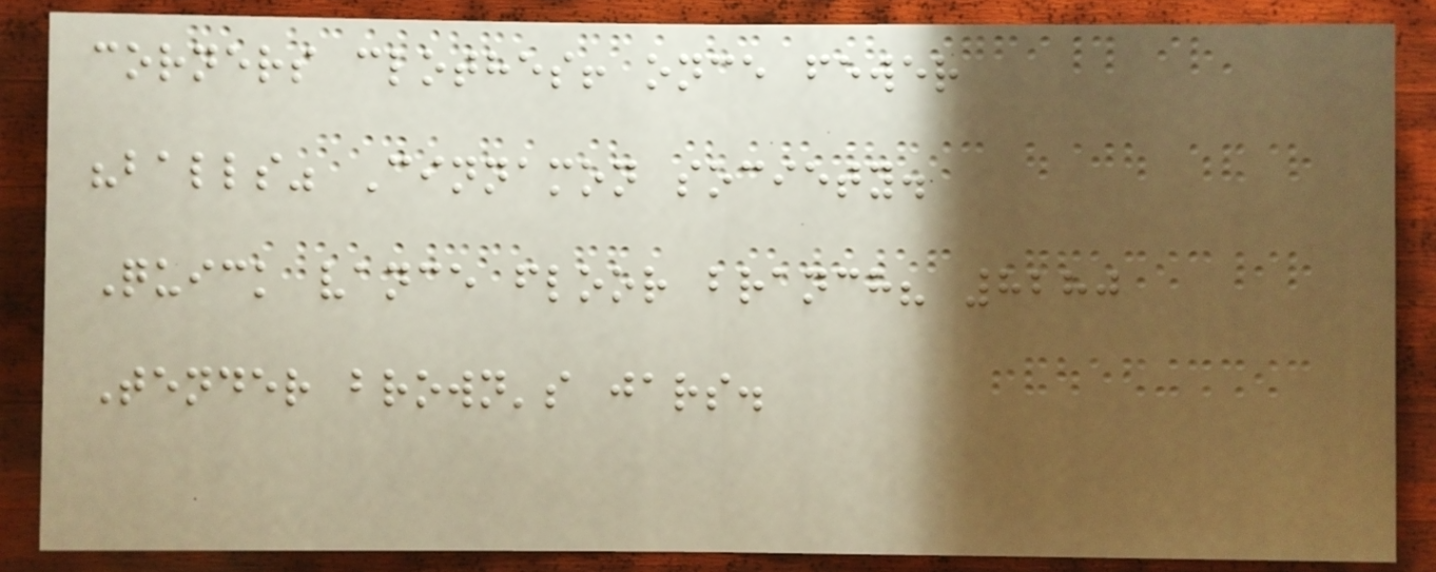corners clothes! once fewer
"balls" Cinnamon society.
Quick vance floor branch? 8280
Tender brown's jars.
